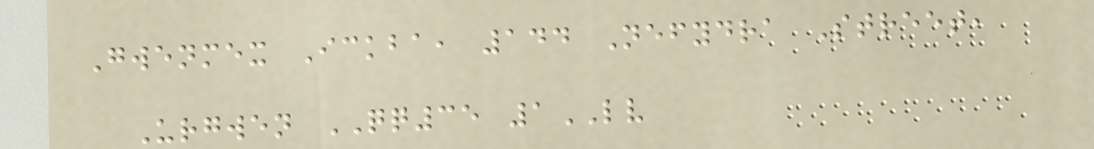Gwenmex Ickba, 144 Nefydra Street,
Urgwen QQ35 1LV
